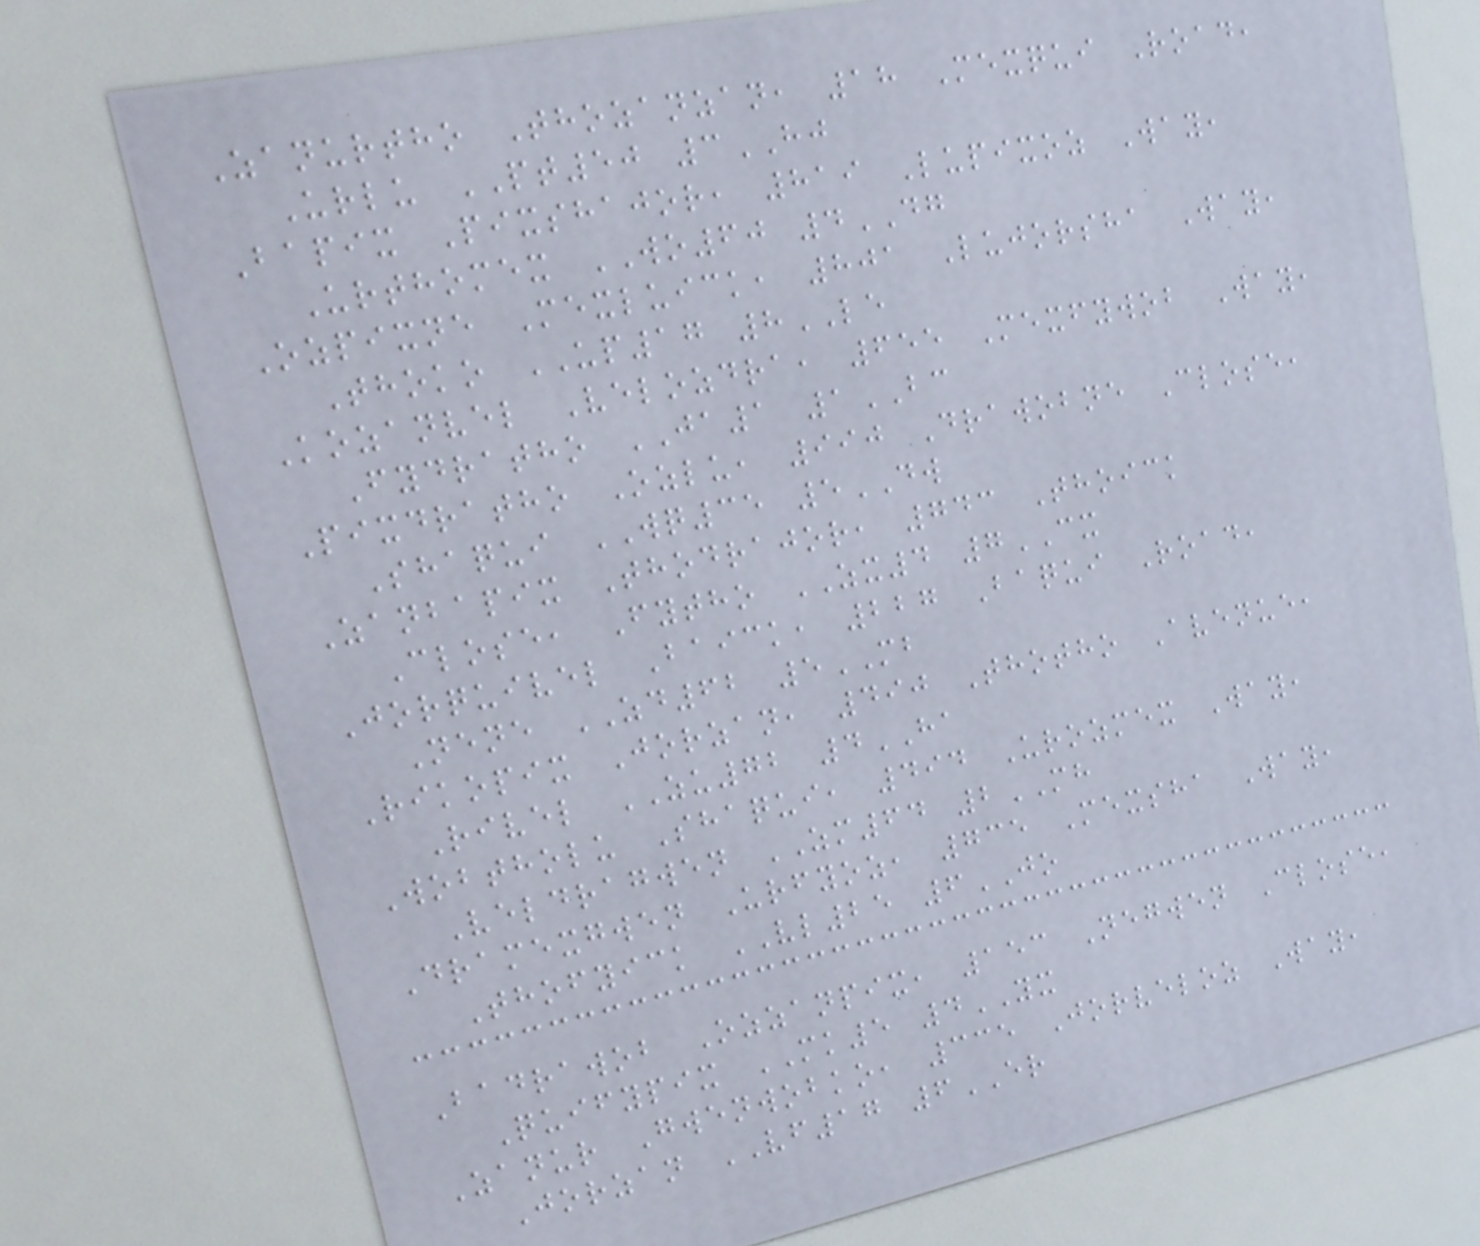Zanurtho Thozanzan, 18 Mexqui Road,
Urlu PT50 3HJ
Bapix Pixshajor, 819 Lupixoz Way,
Urthomex WO60 4DG
Ozpixne Mexluick, 801 Lujorsha Way,
Thoko UP17 8LE
Kozanvel Velozdra, 655 Mexfywob Way,
Fydratho JA1 1BC
Pixdratho Ozlu, 990 Drawobne Close,
Shaqui WQ35 5DW
Zanbapix Thodrajor, 743 Thoick
Close, Fytho ZX4 7CX
Jorquivel Baick, 227 Baqui Road,
Nene ZD62 5MB
Rikopix Jorzan, 490 Thotho Avenue,
Rivel ZU72 4HA
Wobtholu Shaqui, 494 Urozmex Way,
Veldragwen ZM64 2MH
Dramexgwen Urfyoz, 735 Mexsha Way,
Thofyick VL25 6JO
Badrawob Ozzanpix, 153 Negwen Close,
Quifypix MK5 4YX
Zanur Gwenwobko, 335 Jorveloz Way,
Jorzan VF17 6ER
